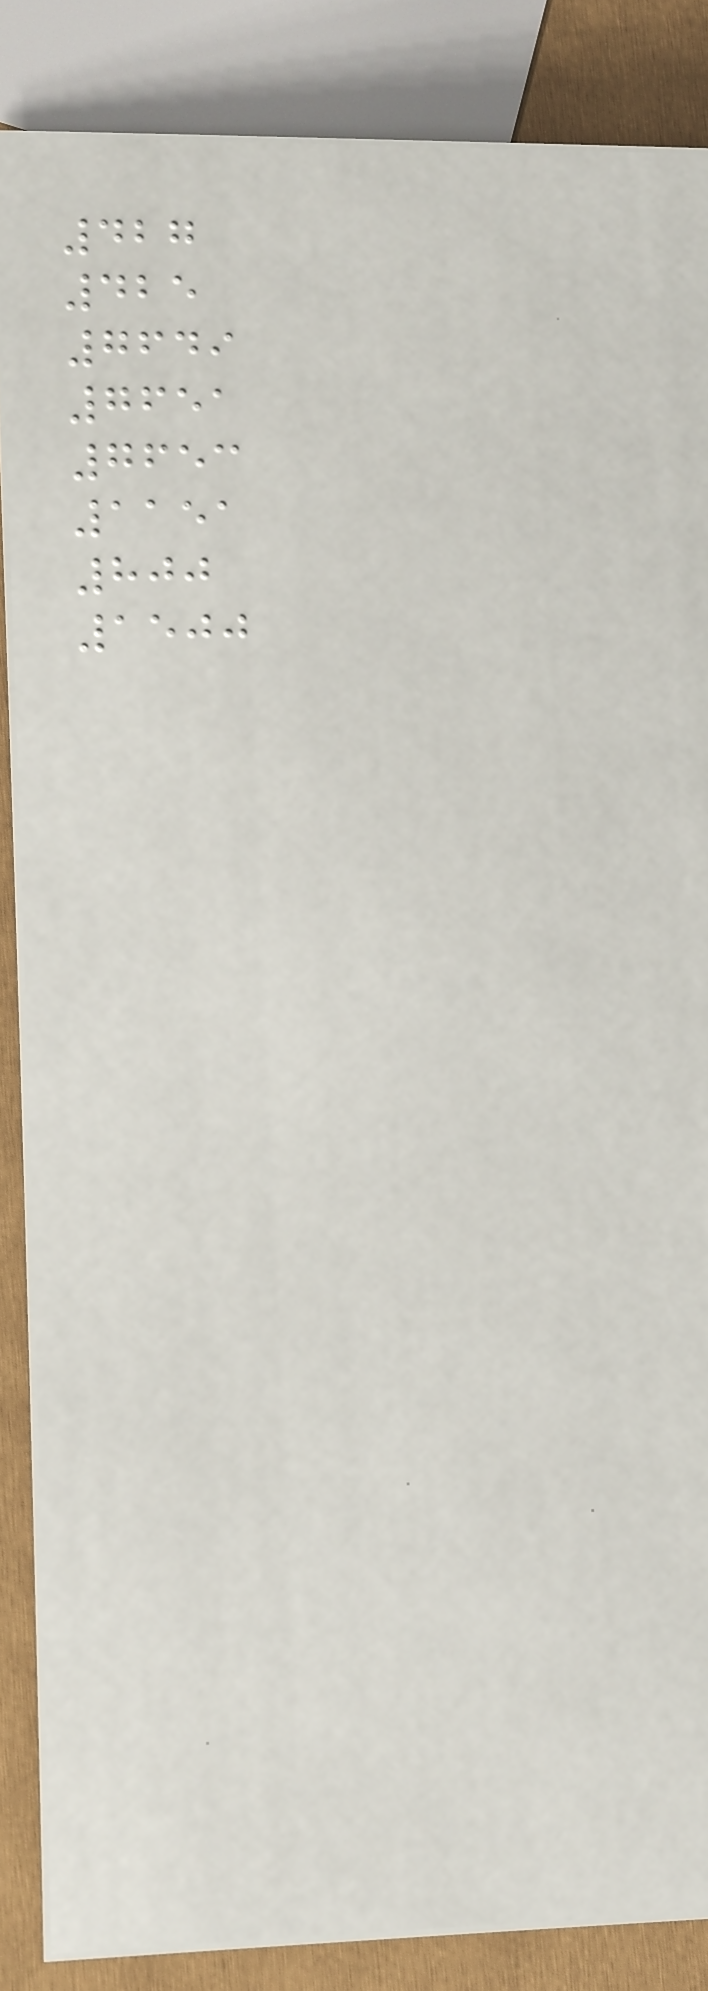427
425
7649
7651
7653
1151
800
1500
